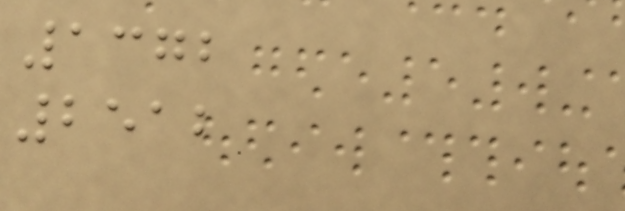1372
2512
